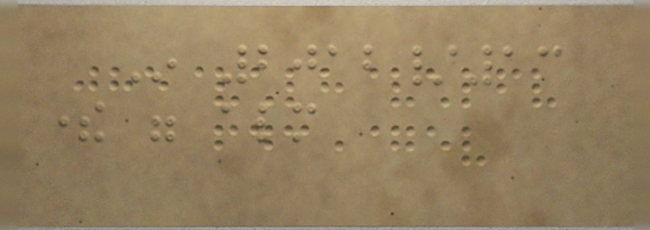In 2012/13
there were almost
